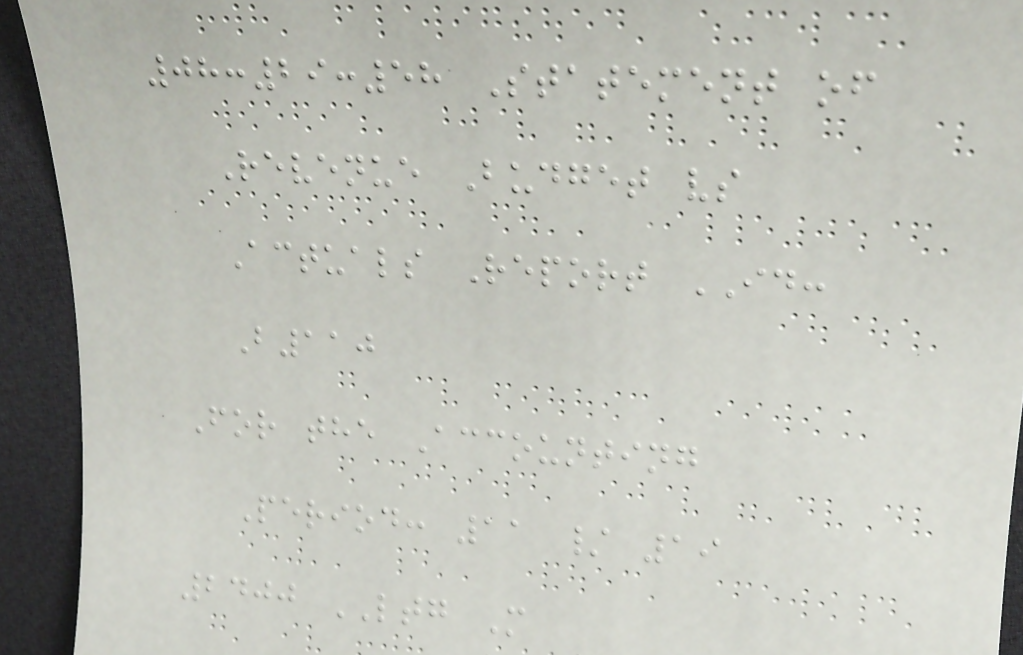08:29:58 Statement of
Revenue Budget vs
Actuals Report ID:
B110
For the Accounting
Period: 11 / 19
2400 LTG M
